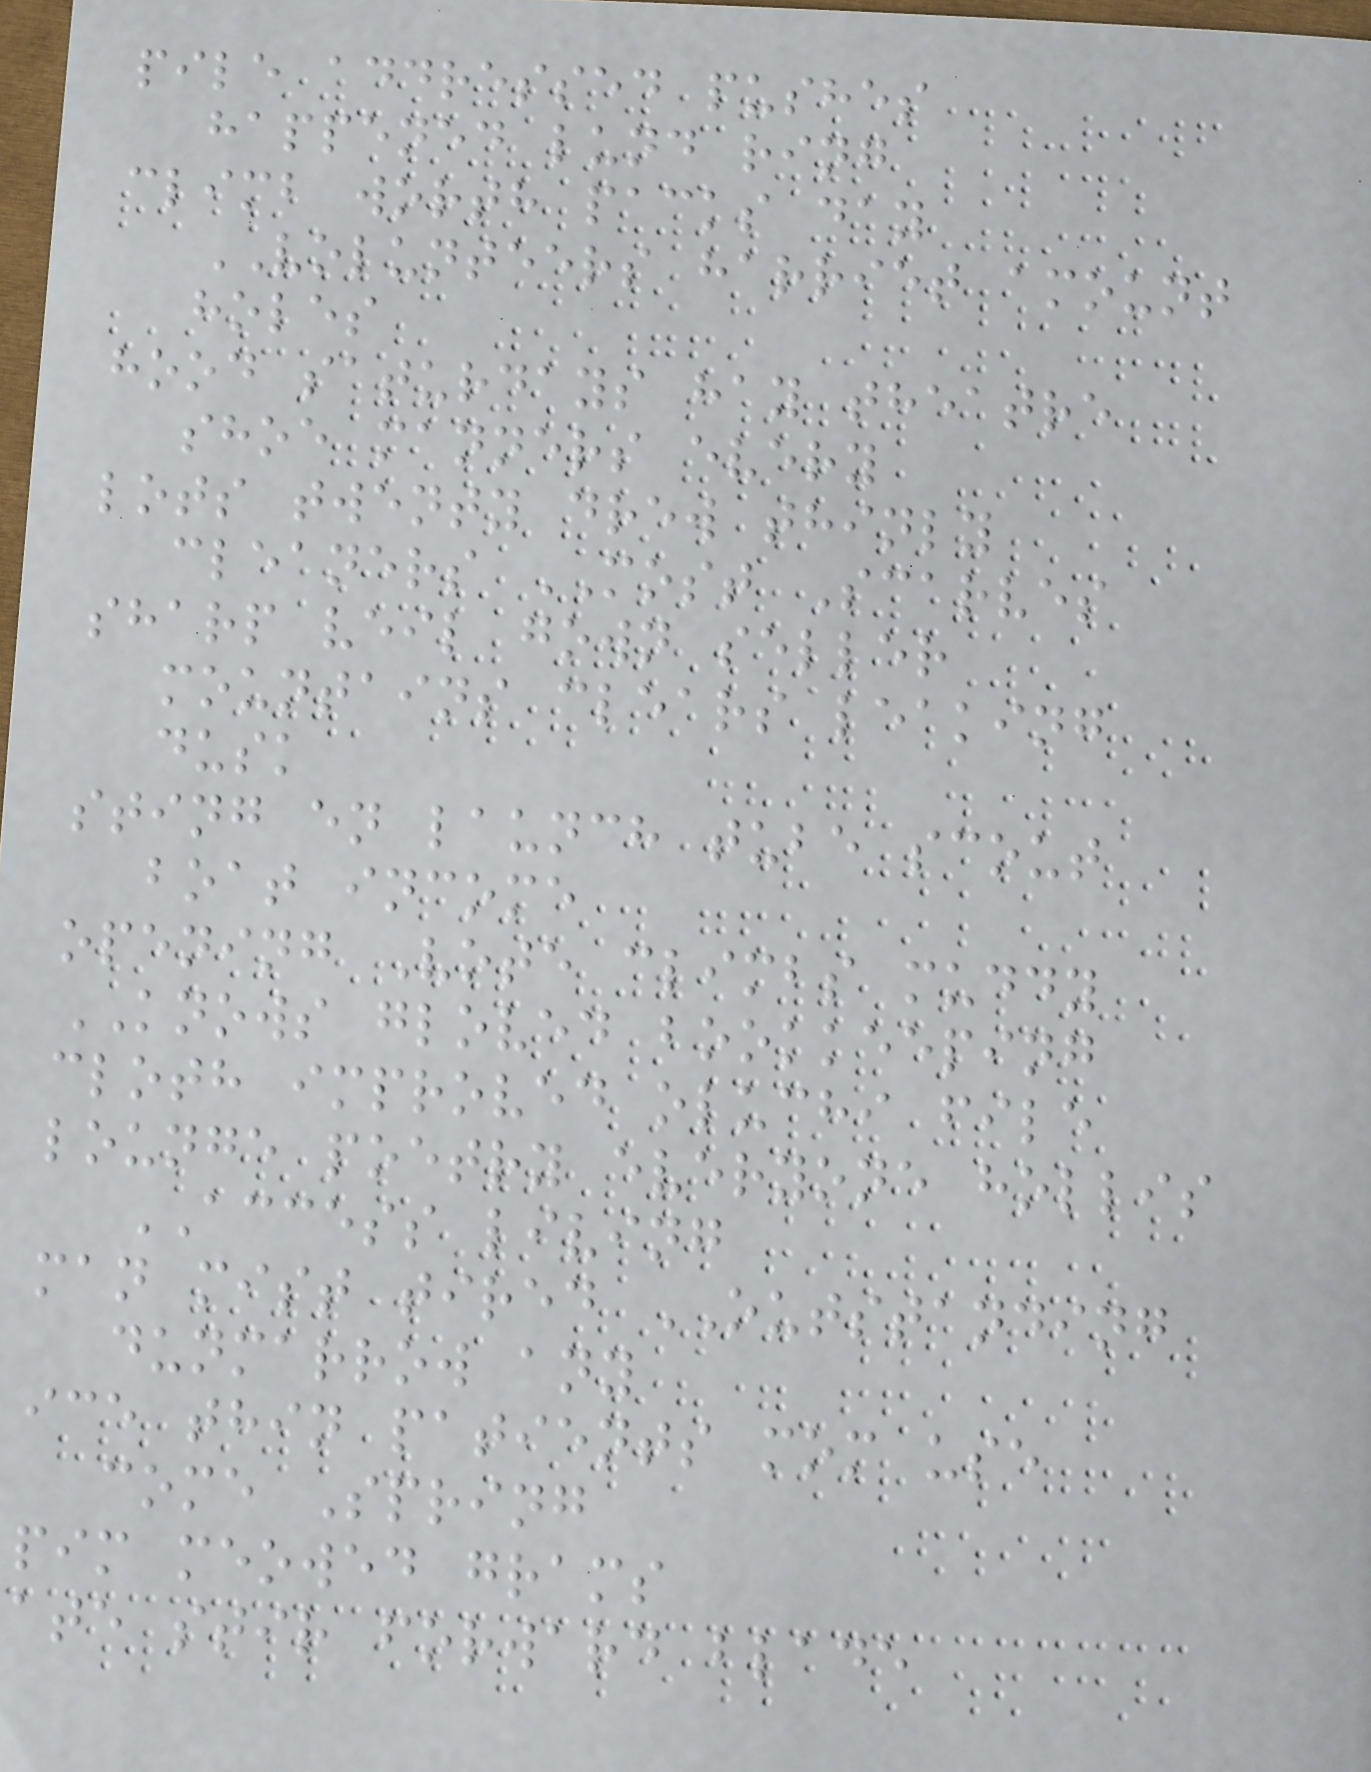pile addressed pushes
happened lund ring
climb worth packs day
VOLUNTEERS harriet amount
holes
hood saturdays hay theatre
shoe manners every
lots twenty drew thinly
cleaners MOST Scarves
sharp veil gown seller
mountains clears leaking
dusk
sting en launch tube scout
boat income
opening Vote climbs muddy
KNOWS gloved bookkeeping
cloth improved oluchi file
lounge poetry everyone hollis
ACCESS living
man mist tired OUTSTANDING
dunmarrow any
ice thin patients mom use
come Spring
pim meowed grams
ate stir forward blade
